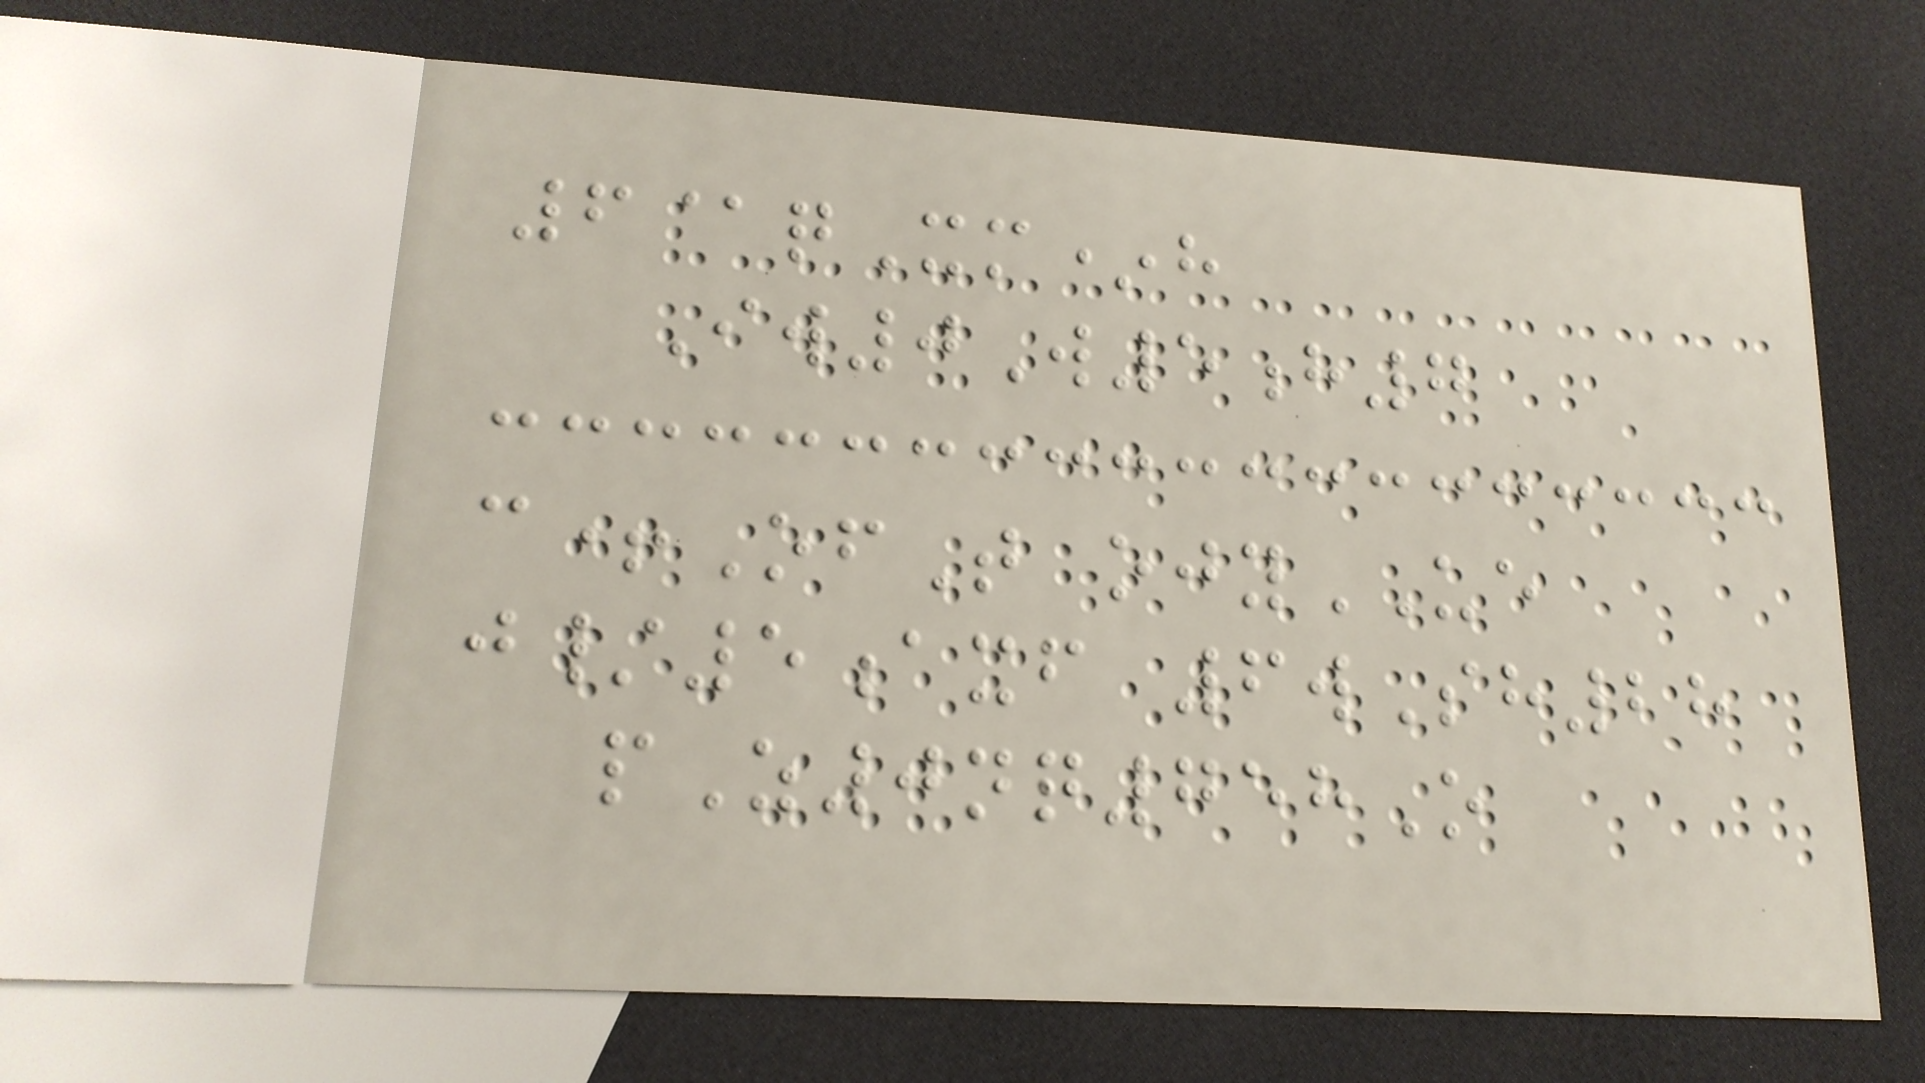6@qXm*h
Iw0W5h7
c+OfT ojyUE
j/5axf 6wSh28
pZ0nq758O
